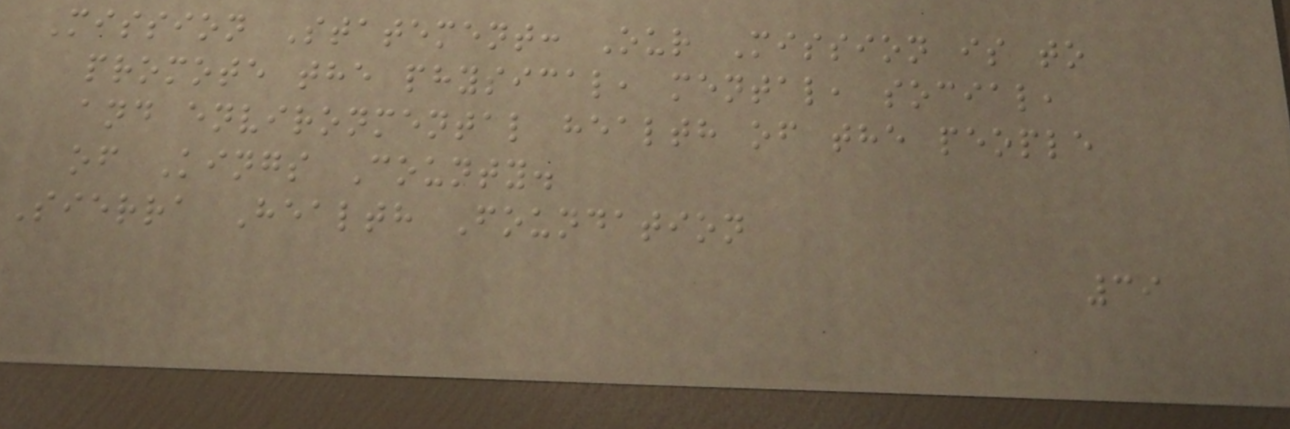Mission Statement: Our Mission is to
promote the physical, mental, social,
and environmental health of the people
of Kings County.
Sierra Health Foundation
39
